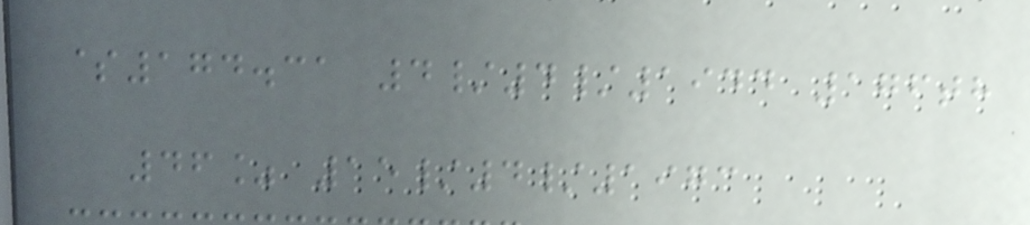$174.31 4/4/1944 176th
46% 15/4/1973
